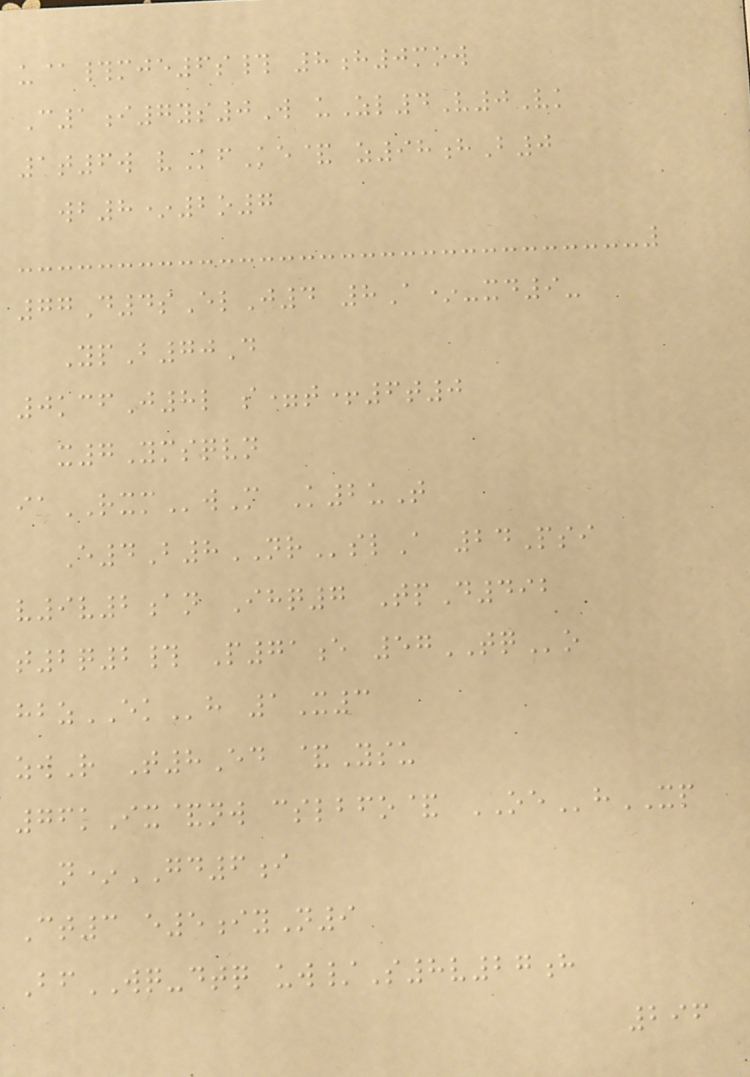u@#mje6s# 8h0mow
C1i7ys0W uZl4V0Vk
1t6w vKfKe& z98hB0
wb8*2o7
77D4sElJ4 8A*-xd9-
YpB70D
0kcfJ8l s=t+6t0
x7Ymsqvn
iaRXMwM K2uT
E4B8NRslA 24Psi
v9v2an Ihq7 TpD492
t2q2# P71e 57TQo
hbzEKh 1X3
zwR T8Ed &Ysu
76kIx&nw cslbfo& OEhXP
n*GD6i
Ct3 e5iyN9
BfWQ-dtq uw/S8v27h
296
